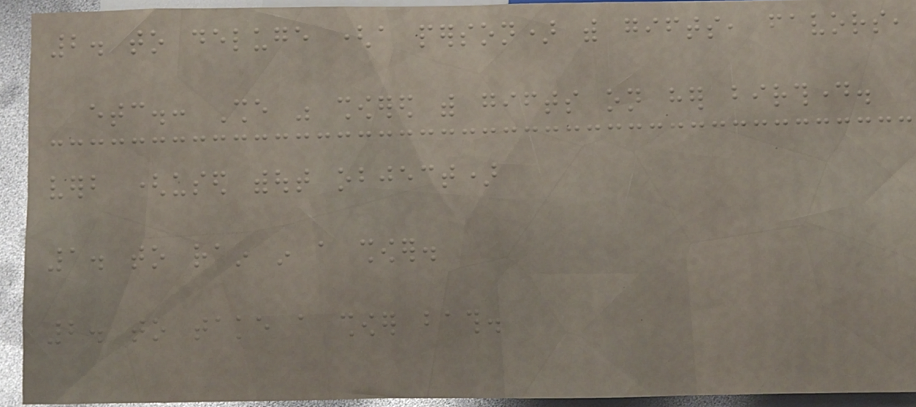2. to deluge (a person) with gifts, favors,
etc.: She was showered with gifts on her birthday.
verb (used without object)
1. to rain in a shower.
2. to take a shower bath.
